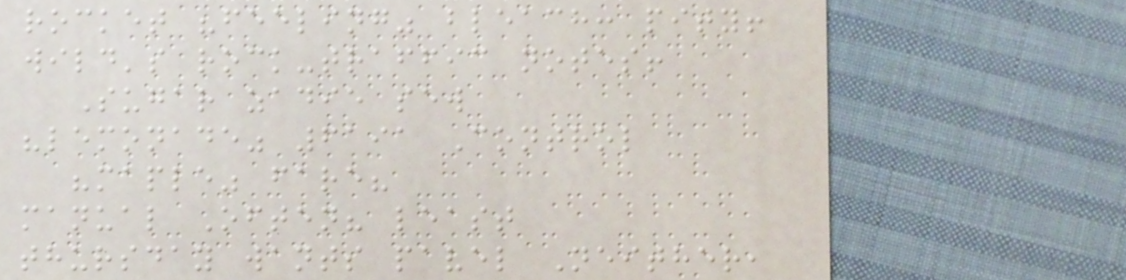rocket "feeling" bleach: pity!
wild's rock-traffic notes!
Sugar zadie sew
"lemonade" 6191 Control
"maple" fare?
manual Often? least
thursday wants pavel Neither,
